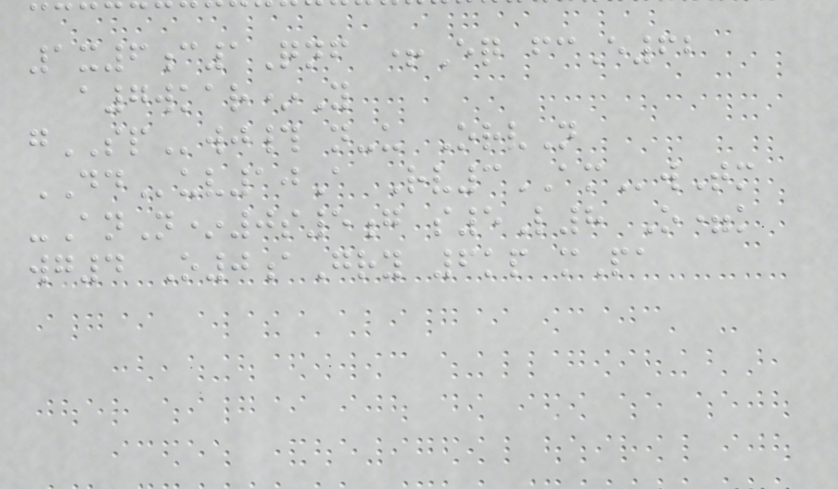1x6c1Qnf +Eq fcE62
a7wkar*Y
gSPwj# n-u OrvN
DDuv10A Rv3AMwTm
-AnN*0s5g s5L8 O=k
wg4 O0aGry 6kp mPa
